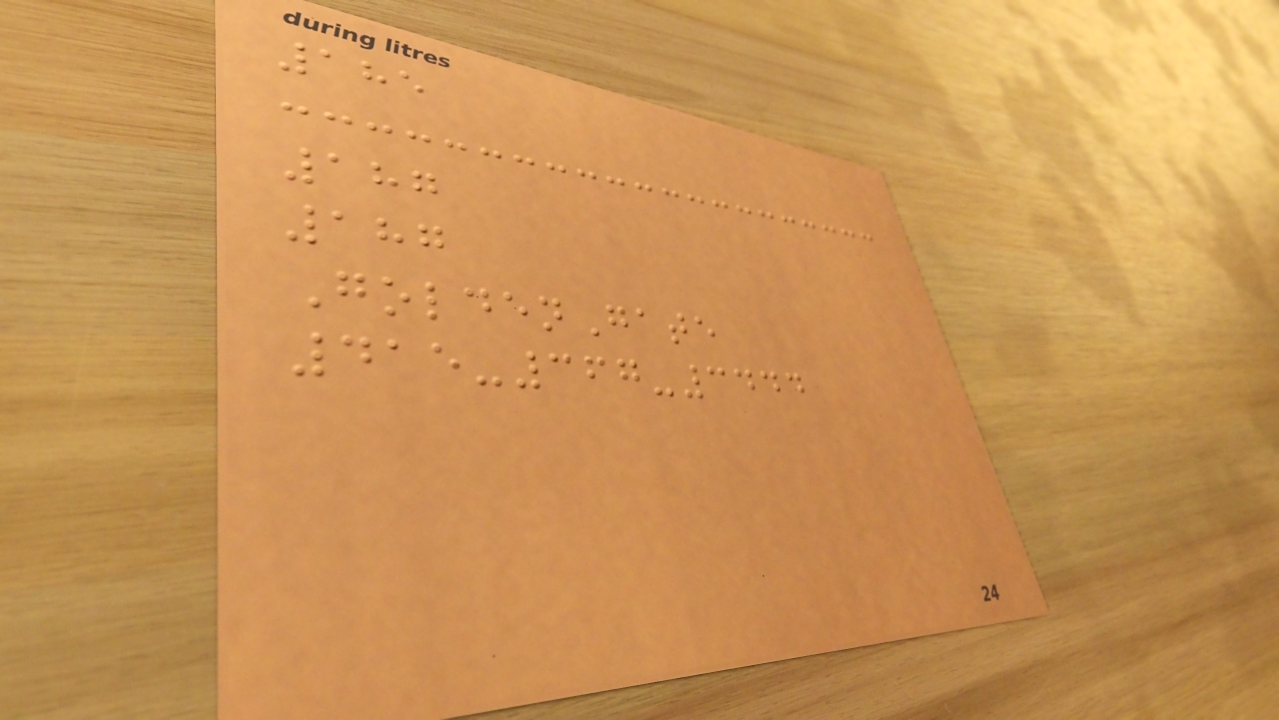185
187
187
GoldenGate
415-367-3444
